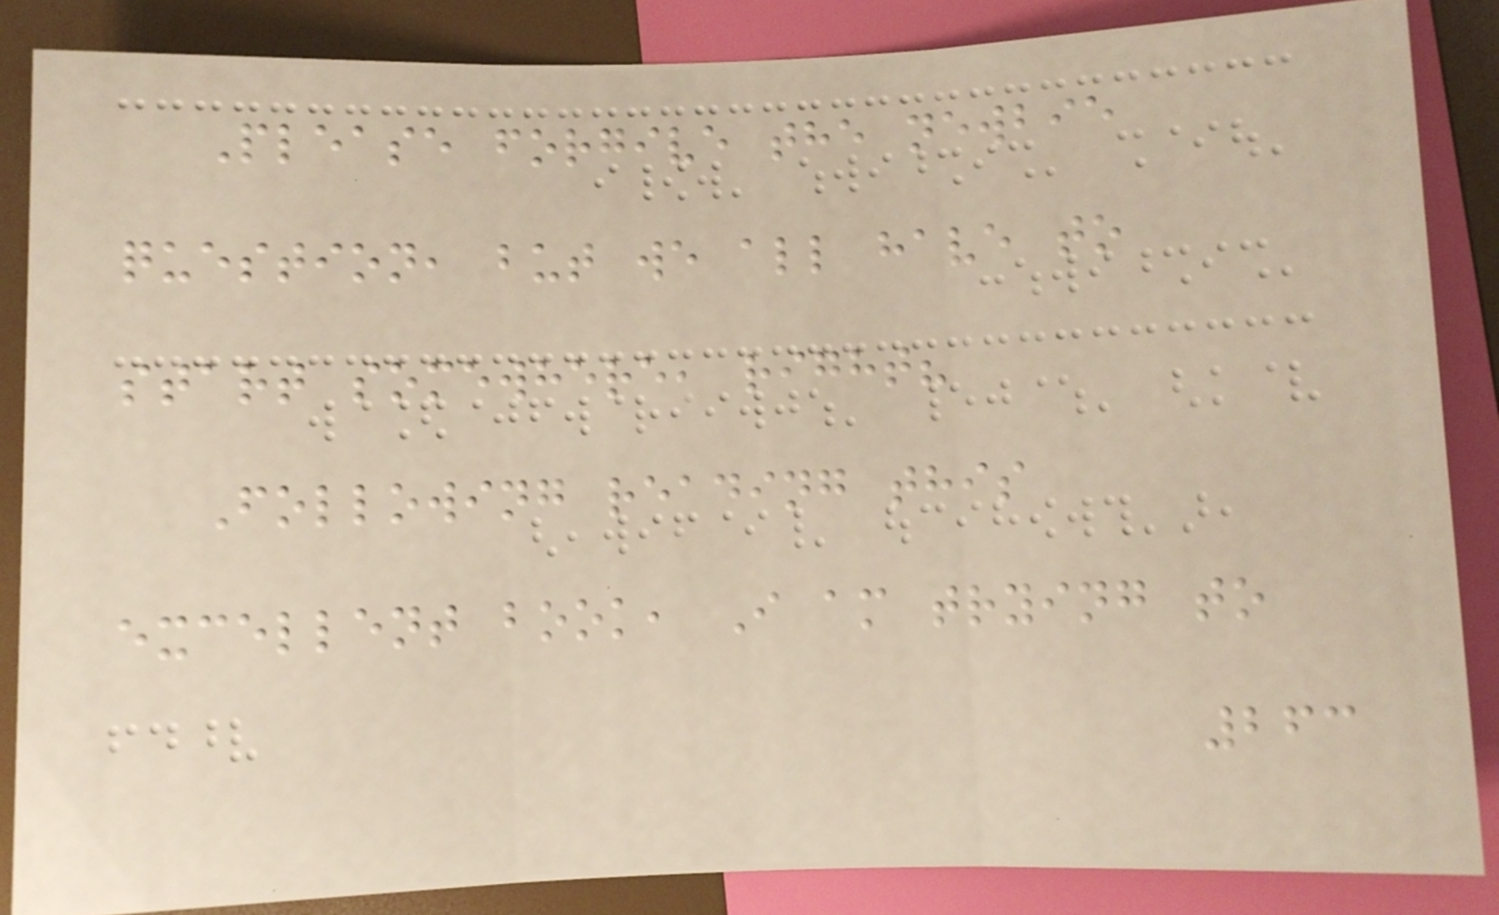Please forgive the newbie
question, but we all have to
start somewhere, right?
Following reading this
excellent book, I am trying to
263
